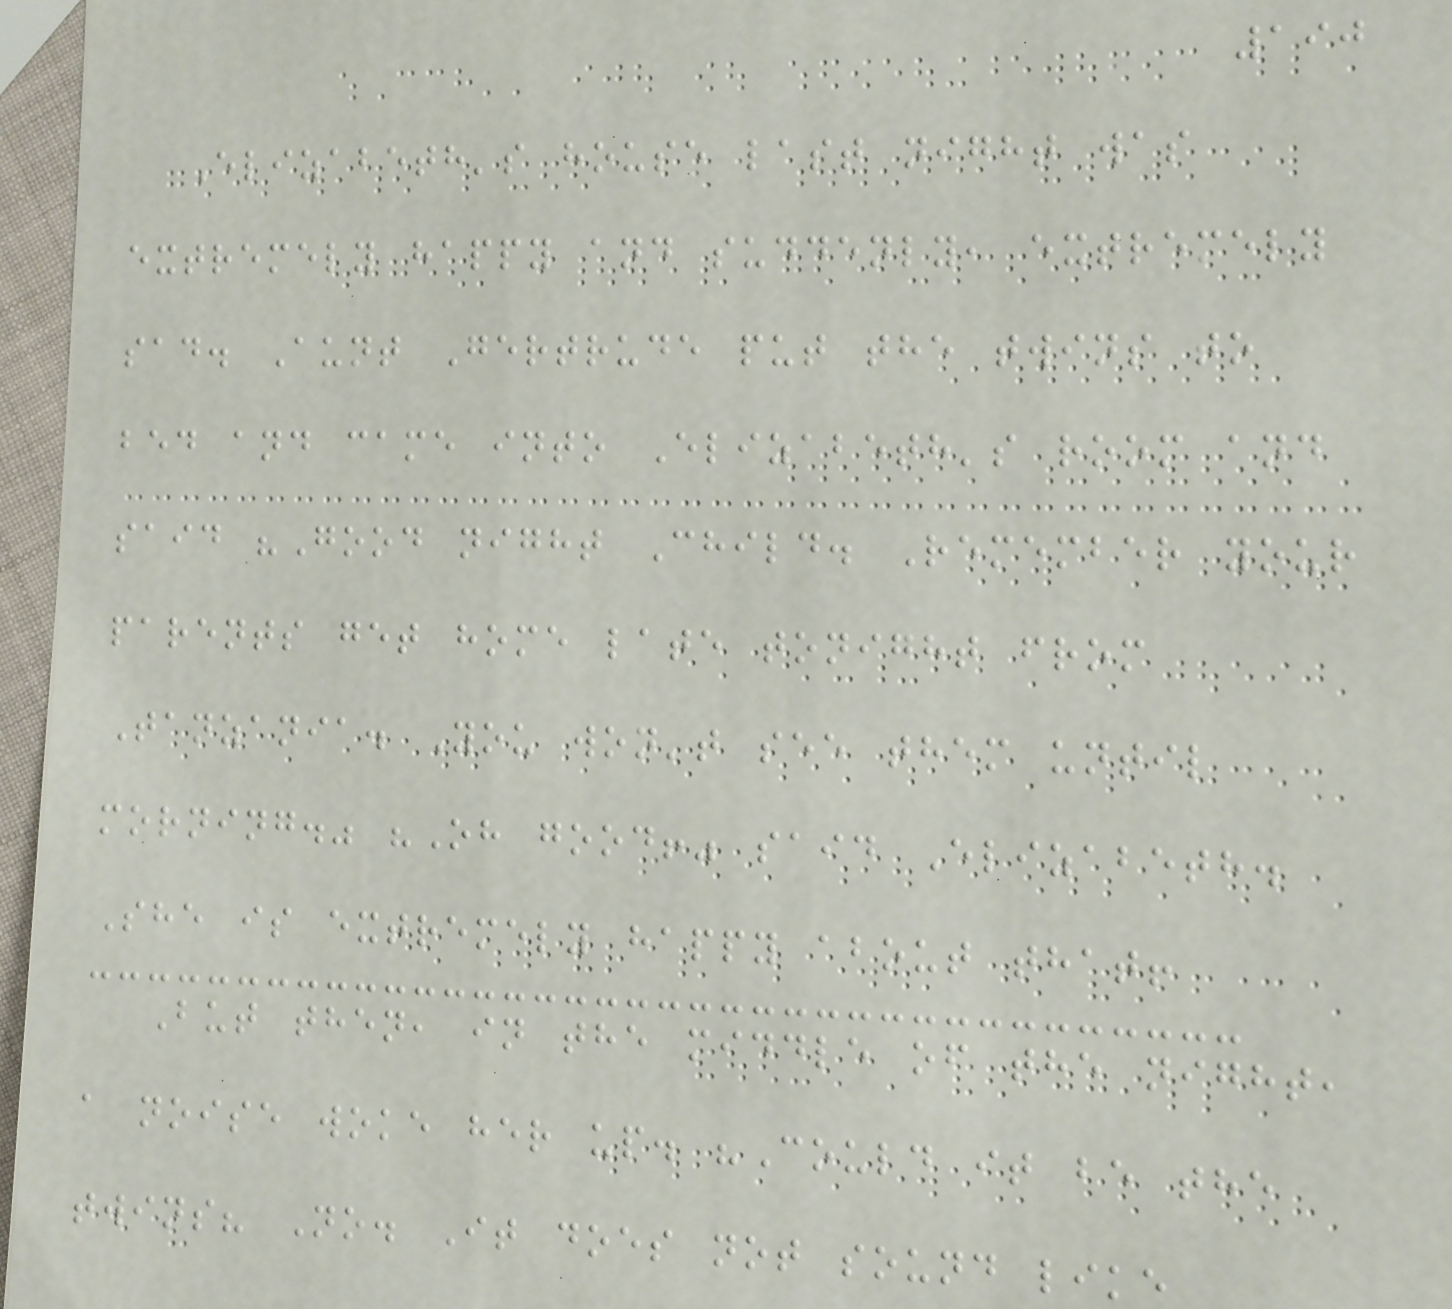190
Elizabeth's house last night was
extremely happy and suddenly, extremely
sad. Aunt Gertrude put the twins to
bed and came into Elizabeth's room and
said "Good night Child. Remember your
parents get home late tonight from
Tanzania. You won't see them until
morning." "Oh good!" said Elizabeth.
She is extremely happy about that!
But then, in the middle of the night,
a noise woke her up. "Could it be the
twins? No. It does not sound like
